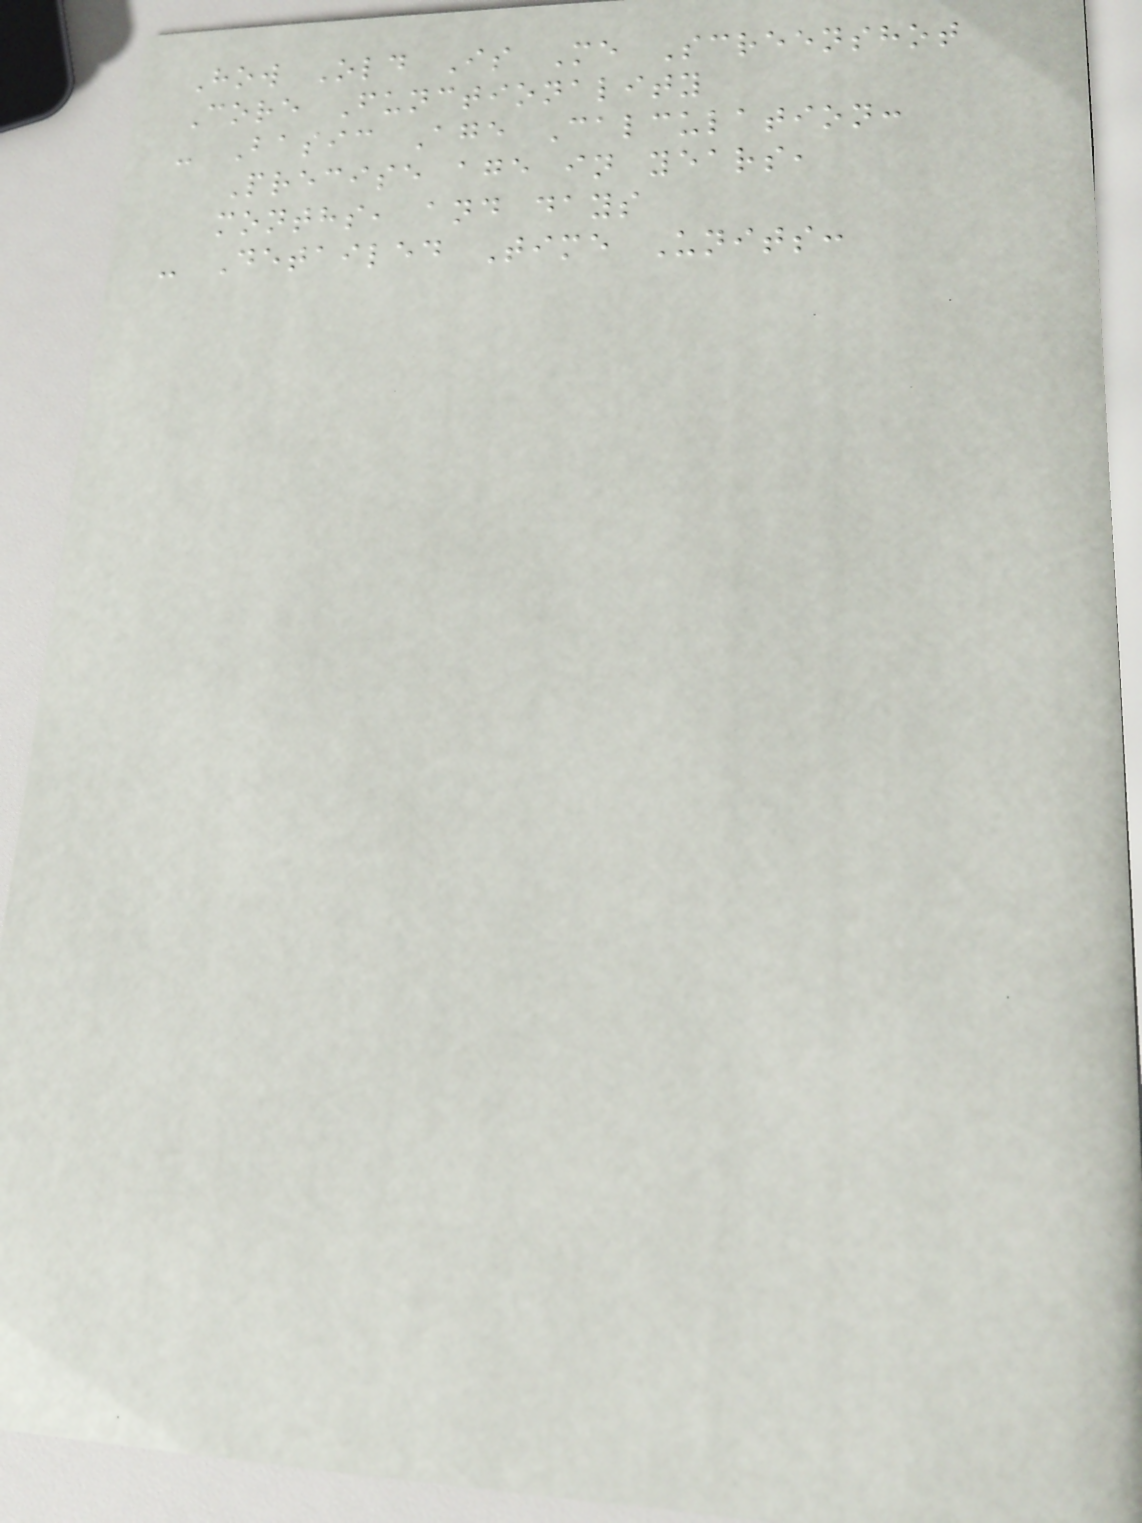How Old Is Me Screenshot
Core Functionality
- Basic Age Calculation:
Precise age in years,
months, and days
- Detailed Time Units:
